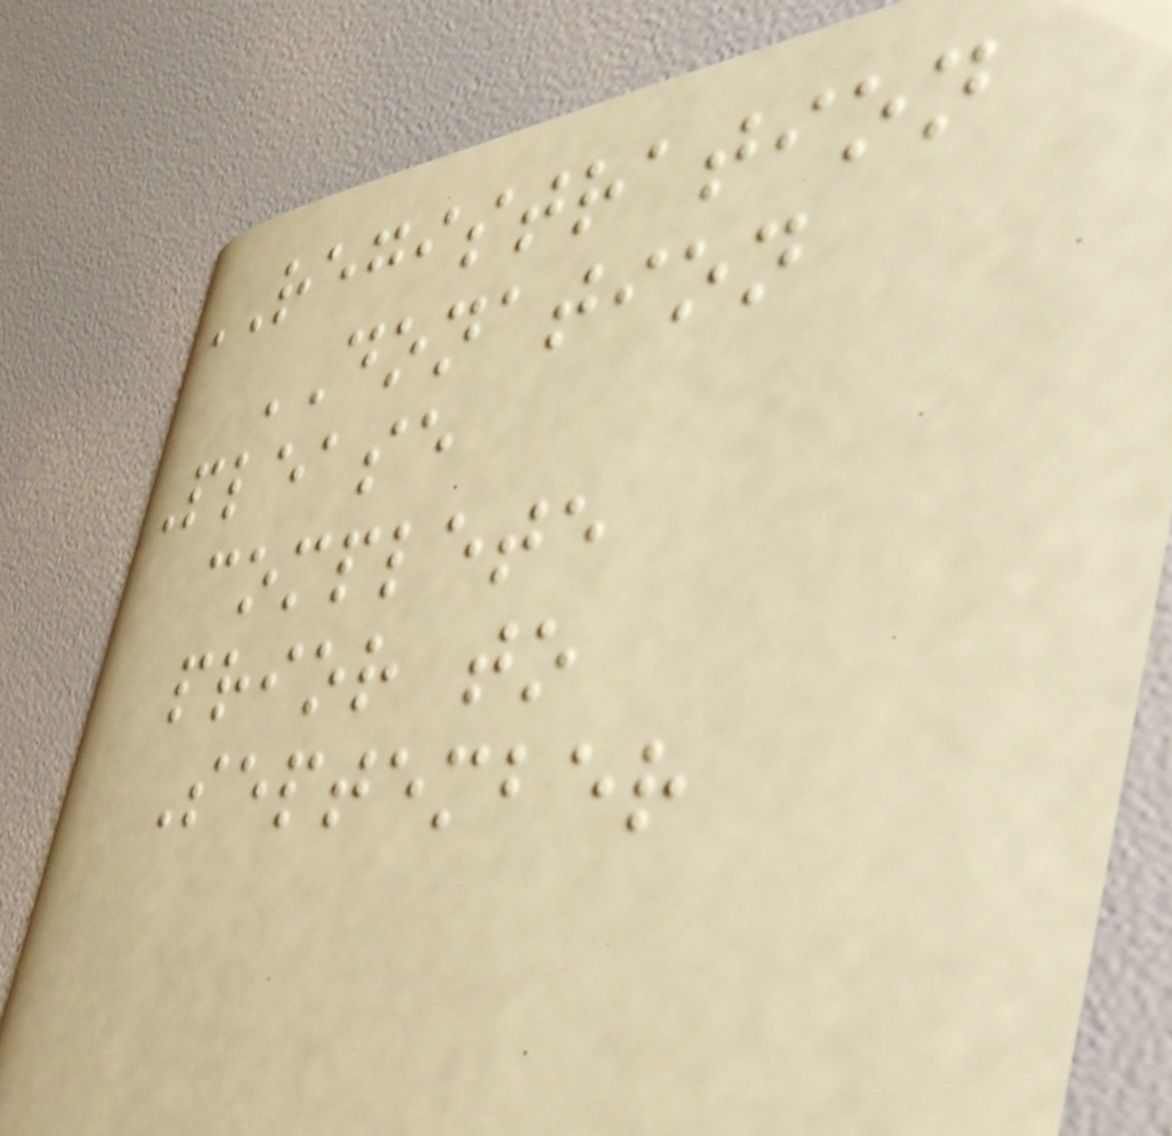REGISTRATION
DONATION
Please
complete
prior to
September
